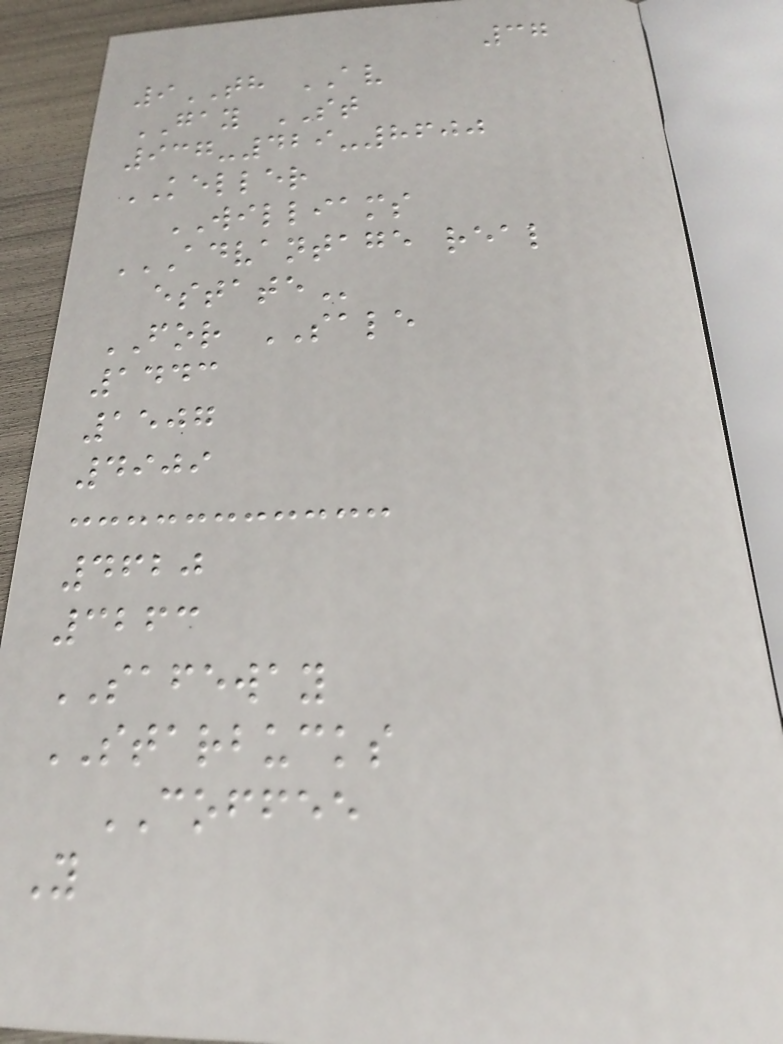37
9TH AV
GAY ST
937-429-8600
KELLER
WILLIAMS
ADVANTAGE REAL
ESTATE
FOR SALE
1443
1507
4909
4620
3263
SAFEWAY
STARBUCKS
COFFEE
Y
